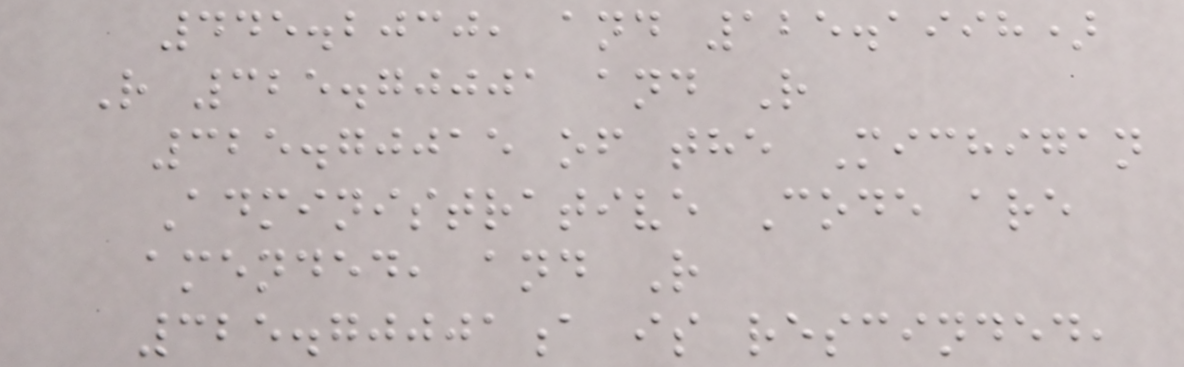445.2030, and 125.1998)
R 325.70001 and R
325.70015 of the Michigan
Administrative Code are
amended, and R
325.70001a is rescinded,
